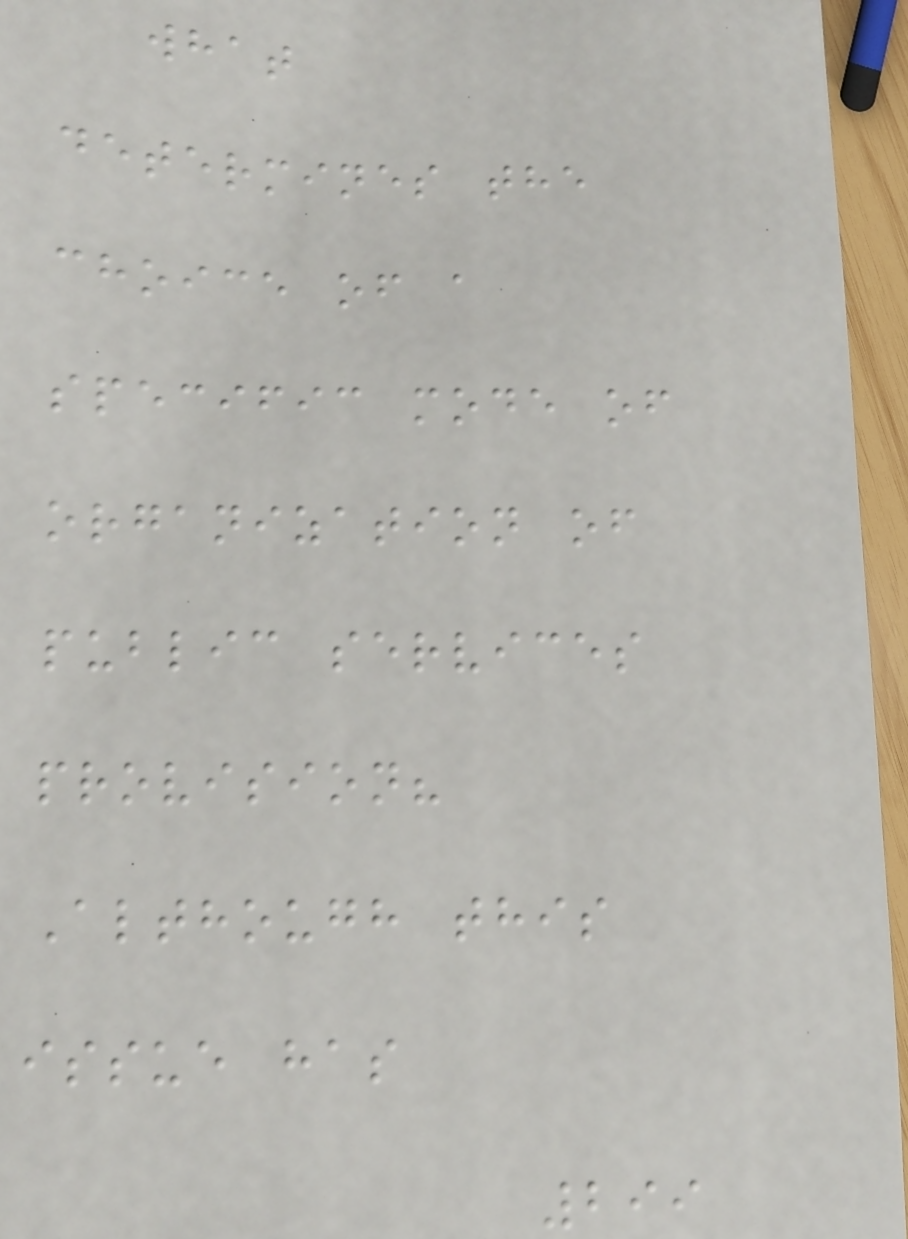what
determines the
choice of a
specific mode of
organization of
public services
provision?
Although this
issue has
299
